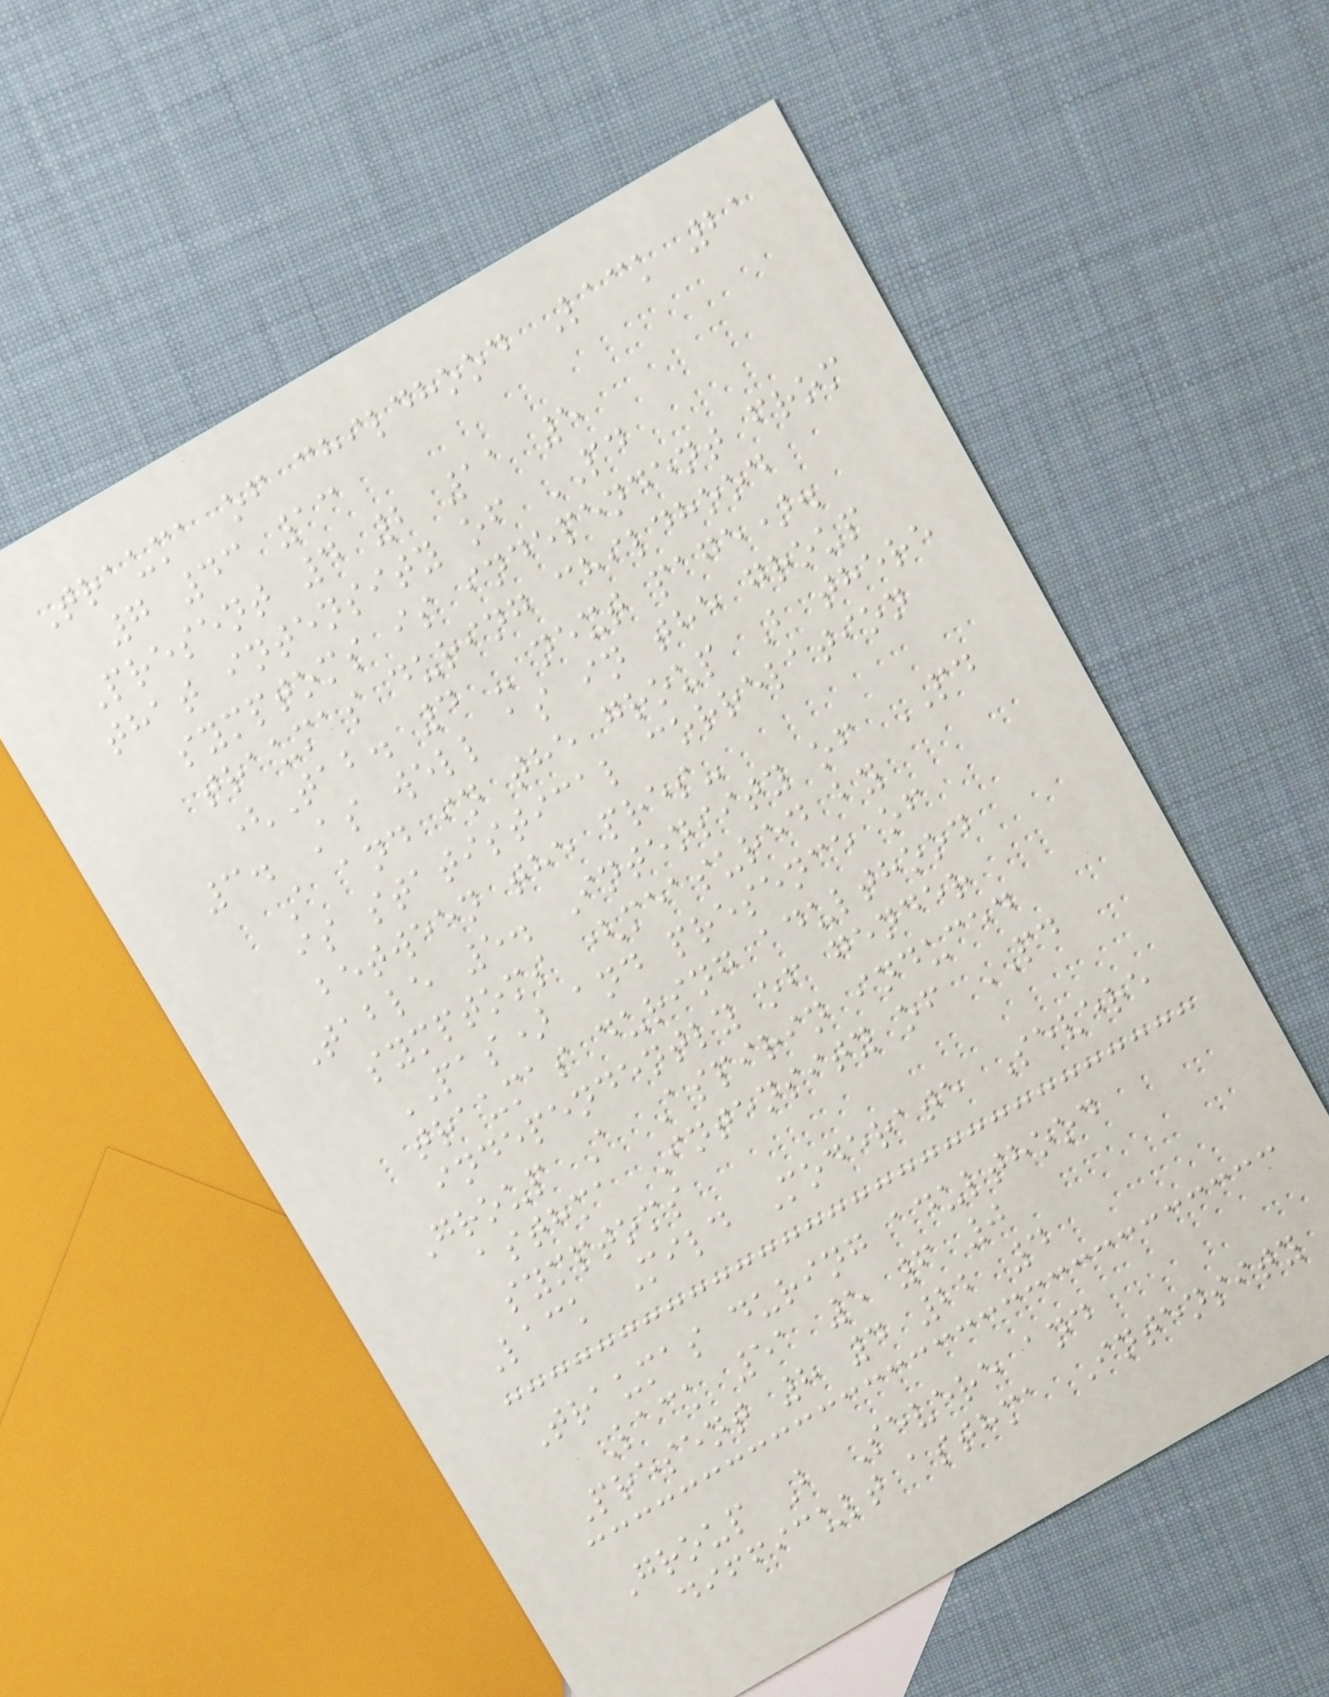Trauma of childhood Lack 21
7 43 13
Present 4 2 11 5
that intensity of PD
symptoms is independent from
traumas during childhood
(Tab. 4 - next page).
3. As well as in the group
A and in the group B there
is statistical correlation
between the pres-
Table 5. Intensity of PD
symptoms (measured by
PAS) and presence of
traumas during adulthood
independently of gender
Group A Aspirin induced
asthma Intensity of PD
symptoms
Lack Mild Moderate Severe
Traumas during adulthood
Lack 51 5 6 0
Present 8 4 22 4
Group B Severe and
difficult asthma Intensity
